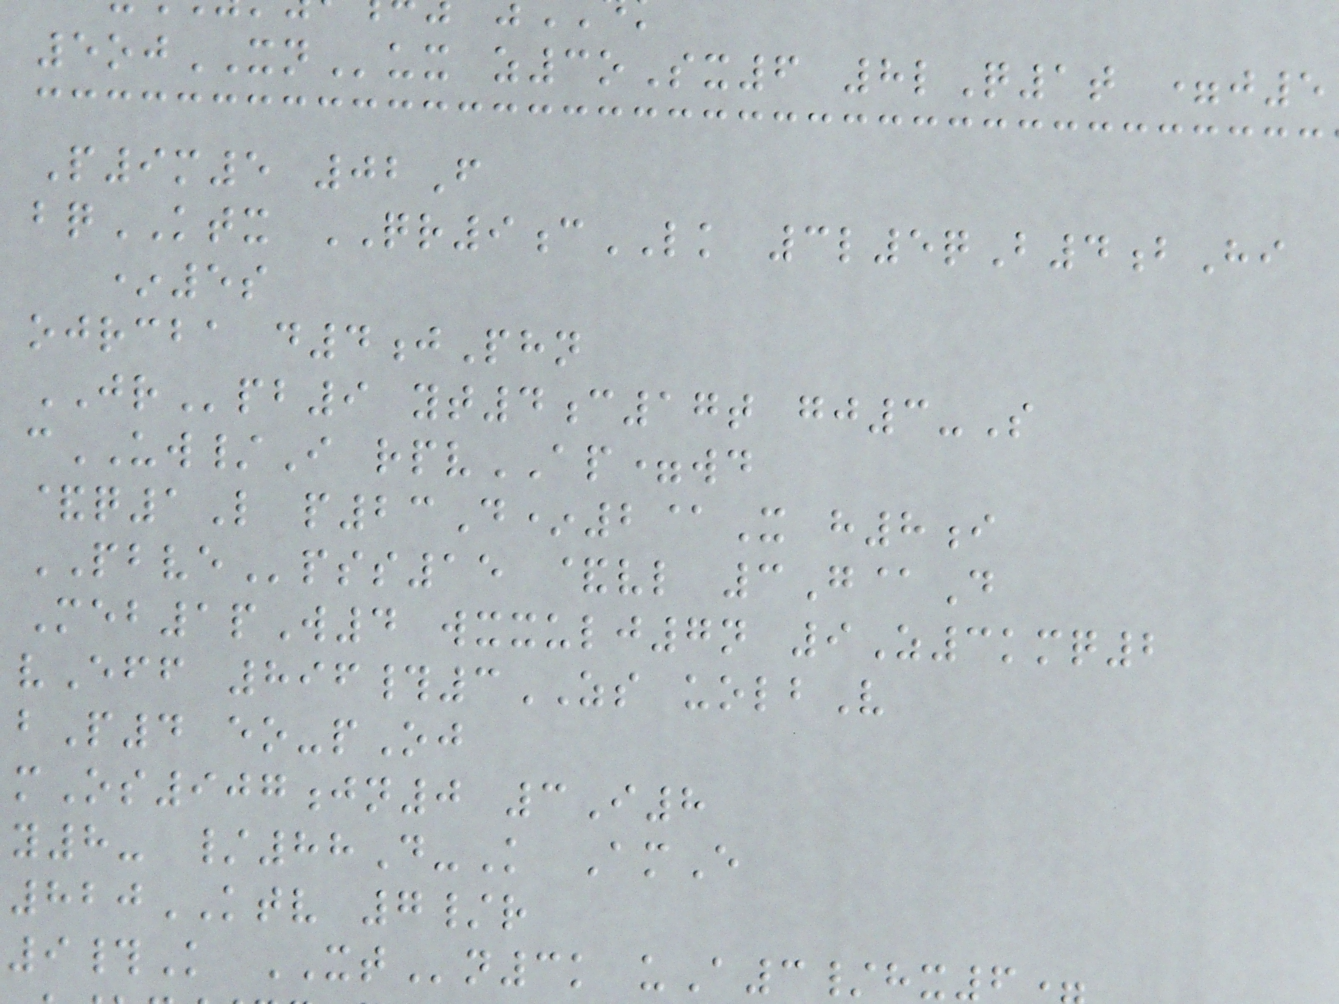5ojXNux z3oSx6 8lQ1t =j5
P9m5 02F
bqKTX QR9cLK 3l5qB4bHi
*5s
ojrcba d4jPhn
JRpb9 yt4c17t gj3-S
cUW/I rpvAP=wd
&q1L p23D*2@X h8i
PBVEpss15 &vl 3G@D
Meb1pW4 wxxulj7n 9Z3kmq2
vEff 896#3ZS uolbV
bP4 eo-pOj
mOs907jn0 3I8
y8- /88D-K AmE
820KTV 7/r
9#K XTn3k uA3/hx6
